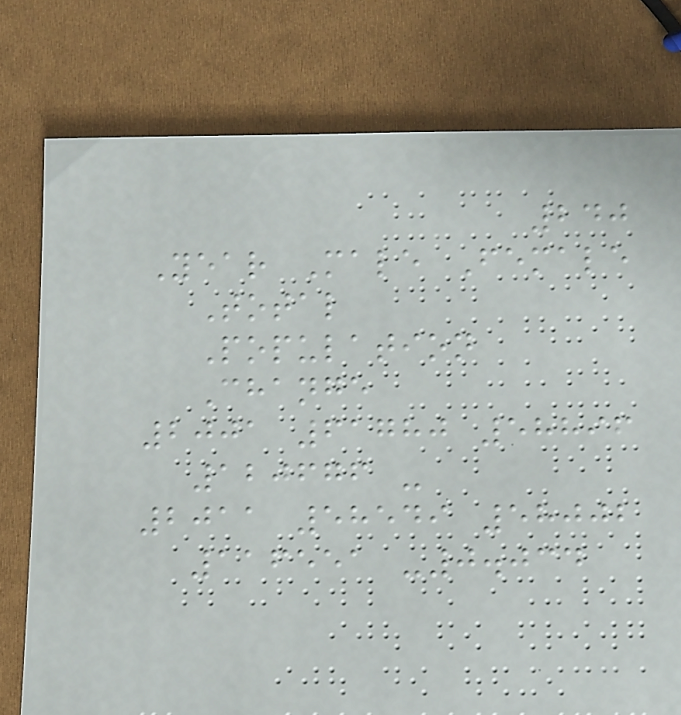240
Year Male Female
Total
Population
Change
2001 61780 58896
120676 -
2011 58549 58002
116551 -0.034
